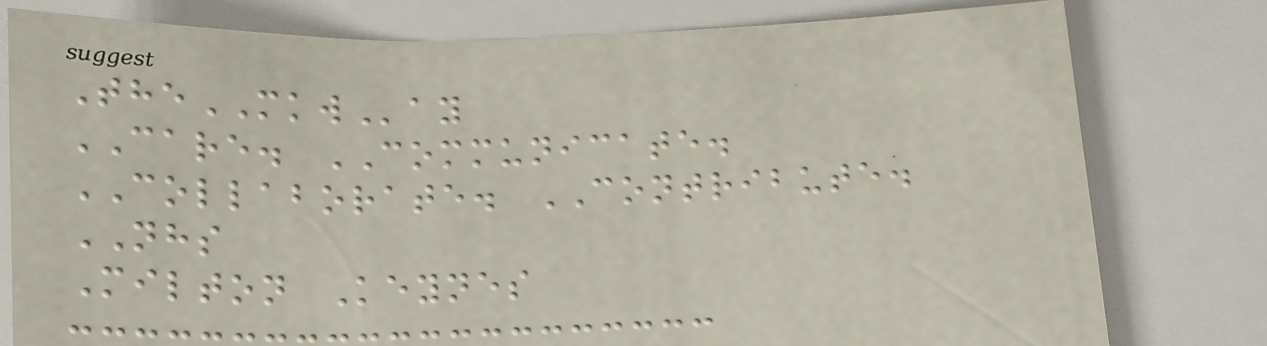TheMKWay
CARE. COMMUNICATE.
COLLABORATE. CONTRIBUTE.
NHS
Milton Keynes
